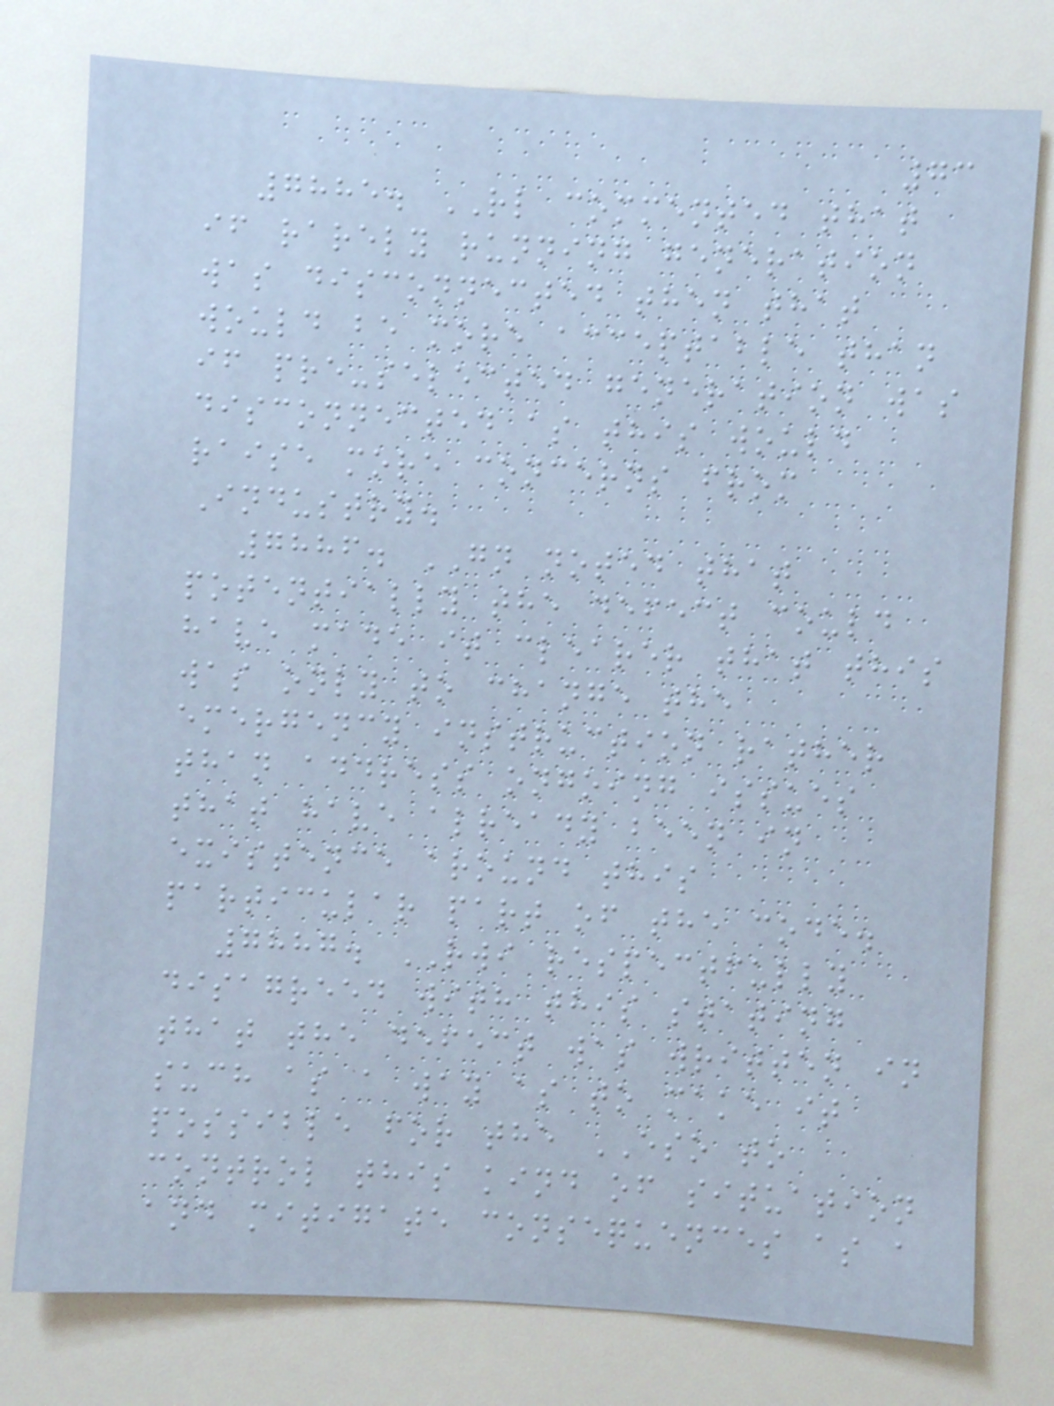73
7885. RL commented that
if rarely running generation
was disconnected then that
would be more acceptable than
if pre-selected generation was
disconnected as this would
raise more concerns from
Industry.
7886. GN noted that
potentially the defect could
have made it clearer that this
was only to change the
emergency instruction rather
than address ongoing issues
that have already been in
existence around this
particular part of the code.
7887. RWI respectfully
disagreed with this stating
that the defect was written in
such as a way as to make it
possible for the ESO to
control this kind of situation
and mitigate consequences as a
